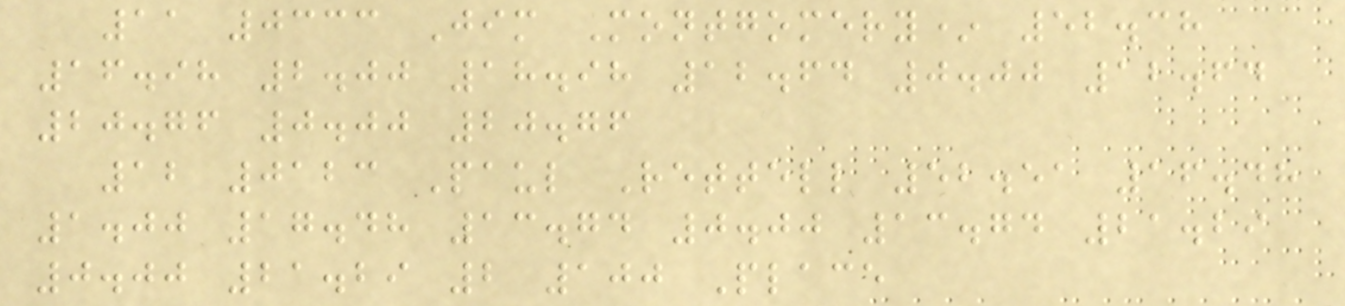11 0333 Jim Montgomery* 52.38
16.98 2.00 18.98 12.64 0.00 12.64
20.76 0.00 20.76
12 0123 Paul Rettell 52.51 16.48
1.00 17.48 13.74 0.00 13.74 21.29
0.00 21.29 2 100 Place
